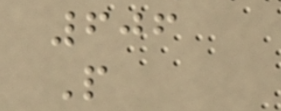606
P
